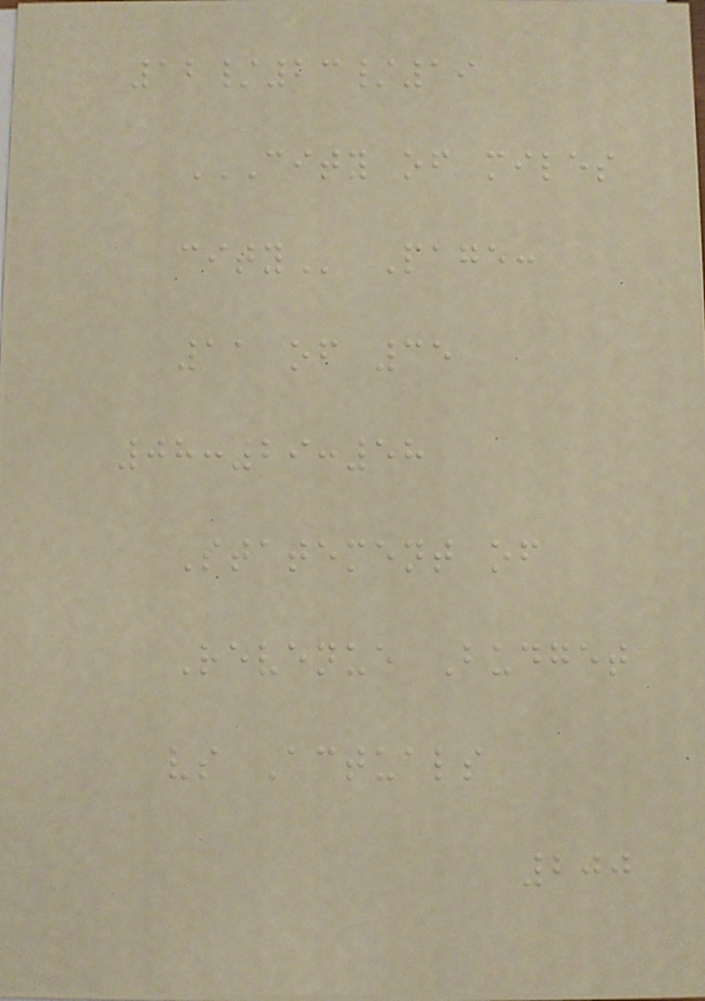12/23/19
CITY OF MILES
CITY Page:
11 of 35
08:29:58
Statement of
Revenue Budget
vs Actuals
200
